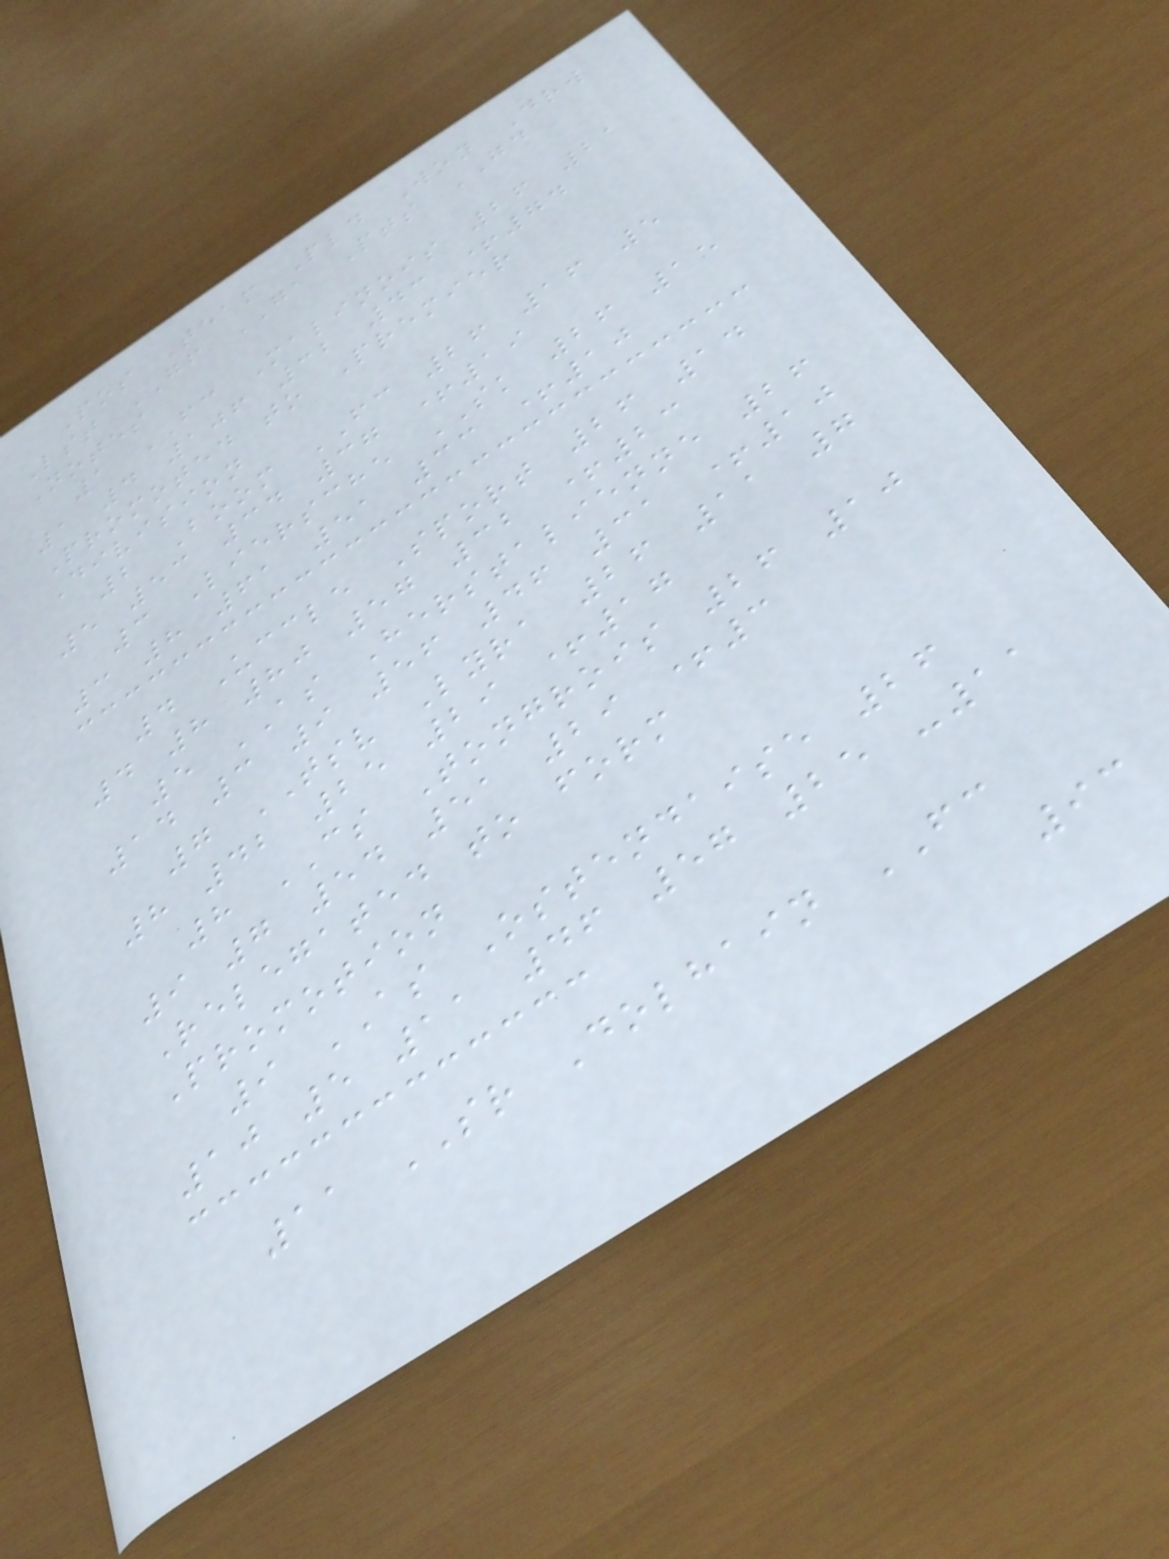Pos Team Pld Won Drw
Lst GF GA Pts GD
Notes
1 FC Malinois 26 21
1 4 106 32 43 +74
Promoted to Premier
Division
2 Boom FC 26 16 5
5 53 34 37 +19
3 Liersche SK 26 15
3 8 61 51 33 +10
4 Uccle Sport 26 14
4 8 80 57 32 +23
5 AS Herstalienne 26
14 3 9 56 46 31 +10
7 TSV Lyra 26 11 7
8 42 25 29 +17
8 CS Tongrois 26 10
9 7 54 51 29 +3
Relegated to form
Promotion
9 AS Ostendaise 26
10 5 11 46 57 25 -11
11 SR Dolhain FC
93
